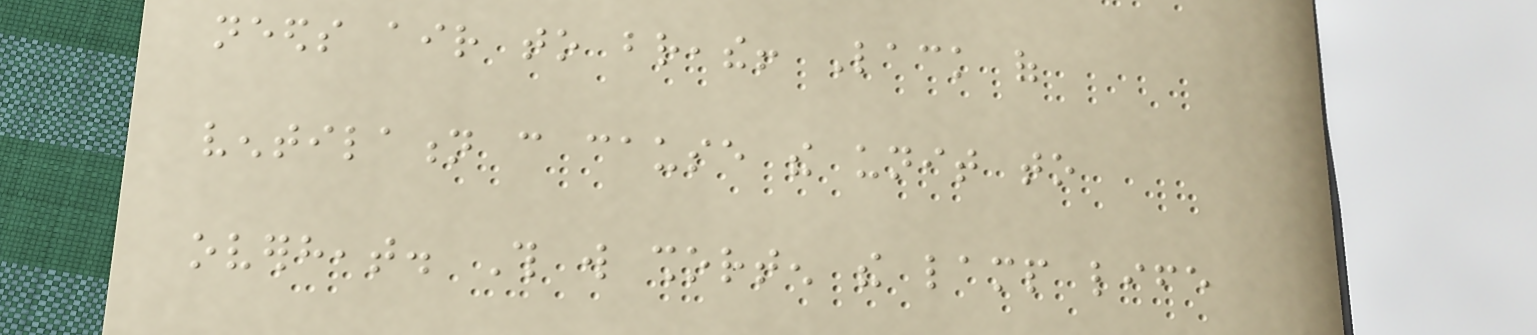needs air to breathe! Lack of
ventilation can cause the unit to
overheat. This will shorten the lamp life
